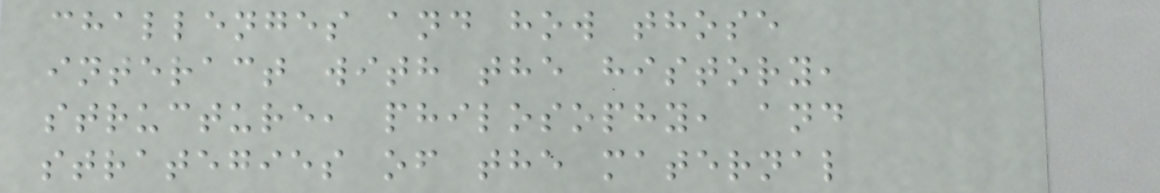challenges and how those
interact with the history,
structure, philosophy, and
strategies of the maternal
